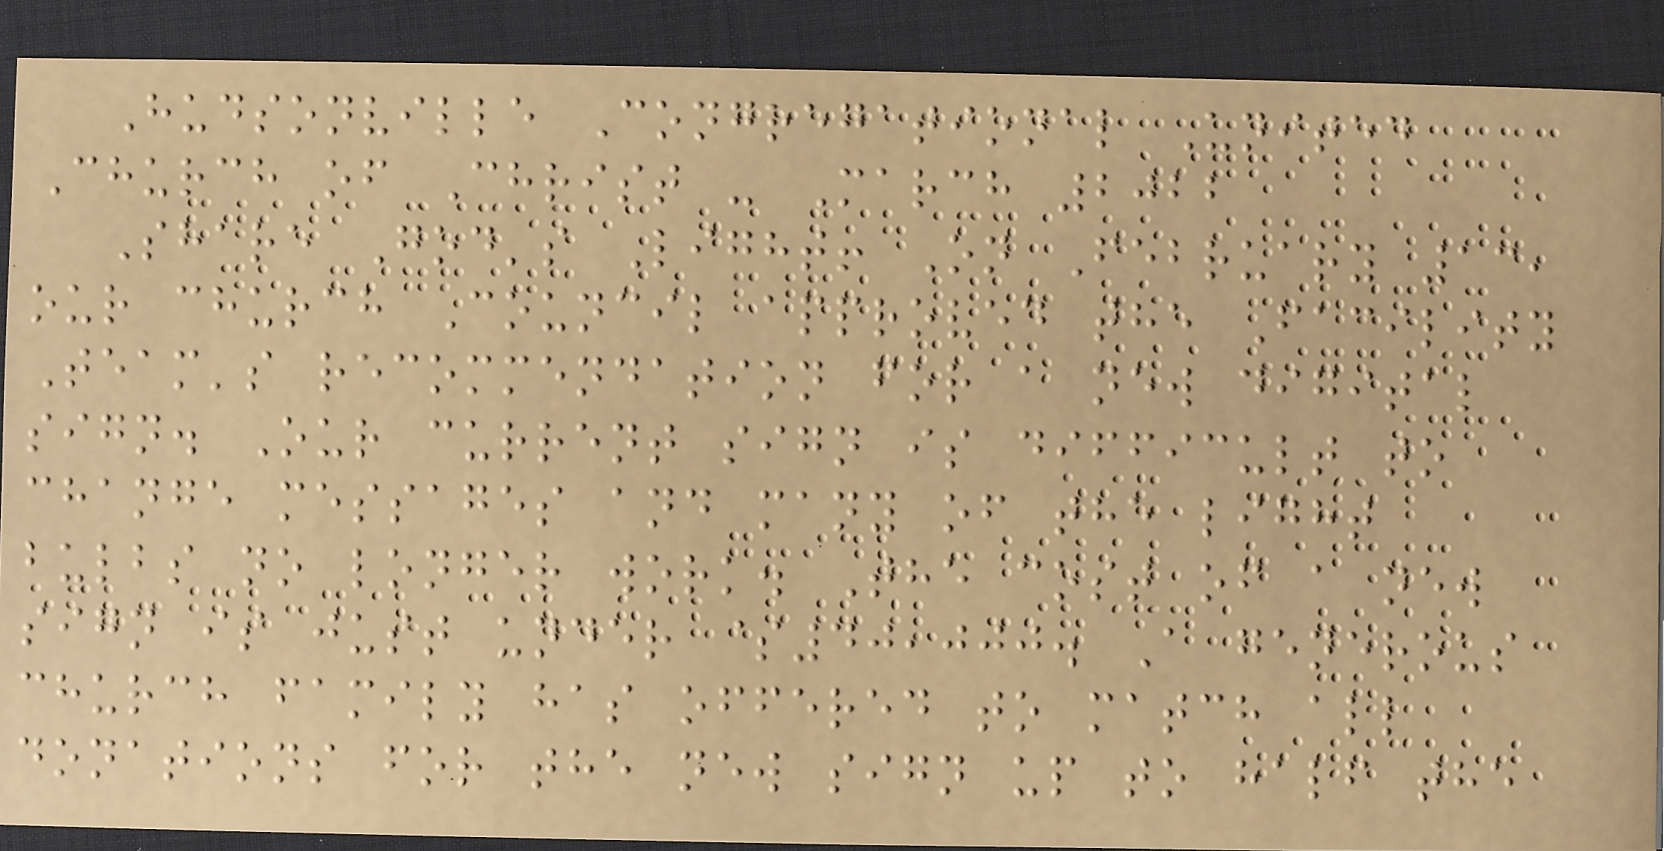Hudsonville Congregational United
Church of Christ - March 2022
Share God's Light! On February 13,
our church Council approved the Facility
Team's recommendation for a new digital
sign. Our current sign is difficult to
change messages and many of the light
bulbs no longer work. The cost of a new
sign is just under $40,000. A generous
church family has offered to match all
donations for the new sign up to half the
